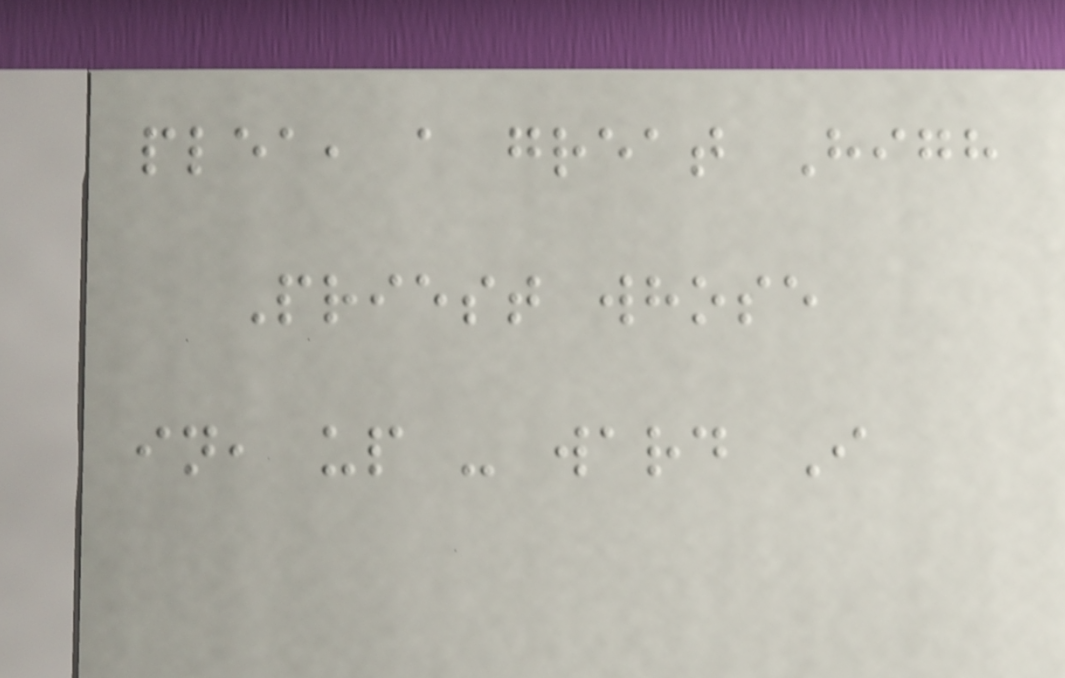plea, a great High
Priest whose
in, up - ward I
